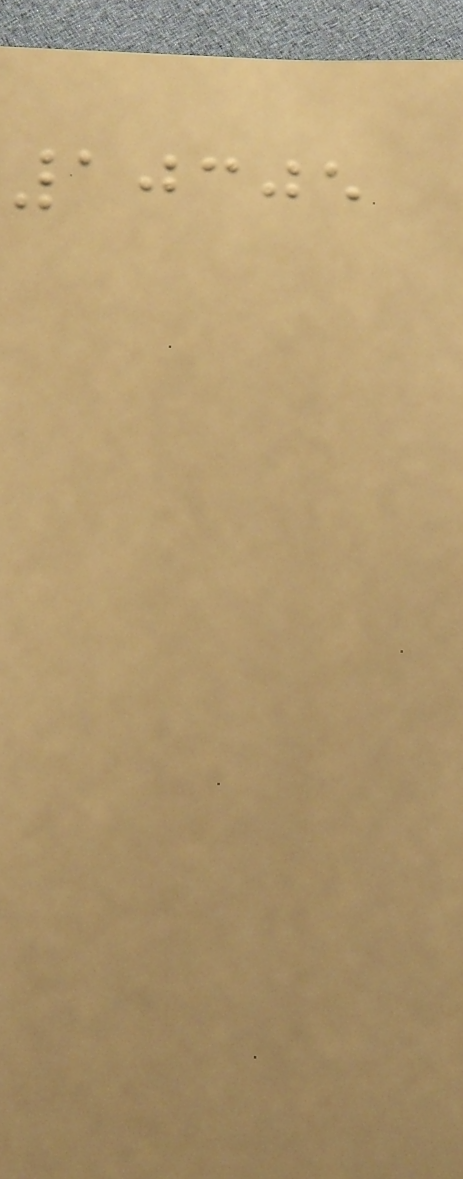10305
